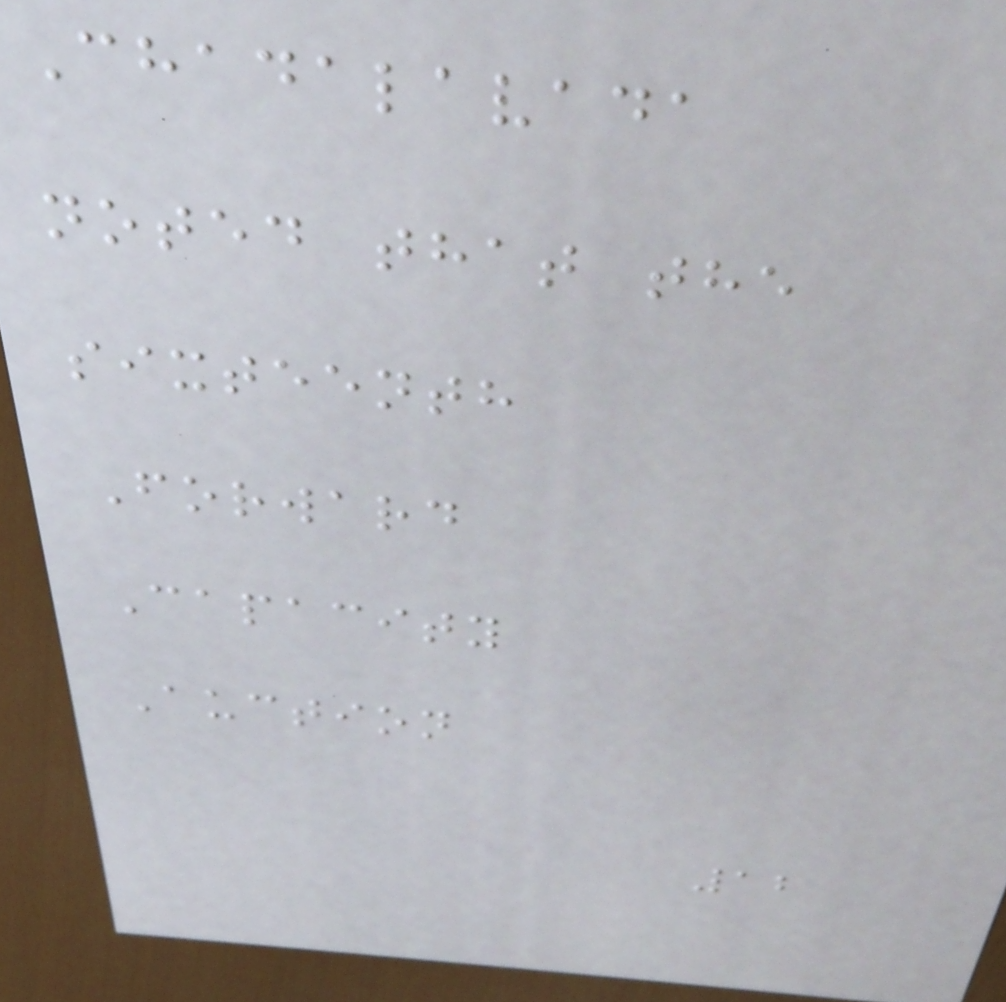Chadalavada
noted that the
sixteenth
Forward
Capacity
Auction
12
